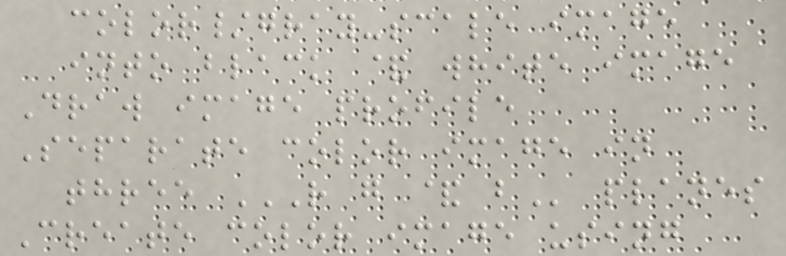color/gray-scale image
into black & white image
Draw image profile
Separate color image in
three R G & B planes
Create color image using
